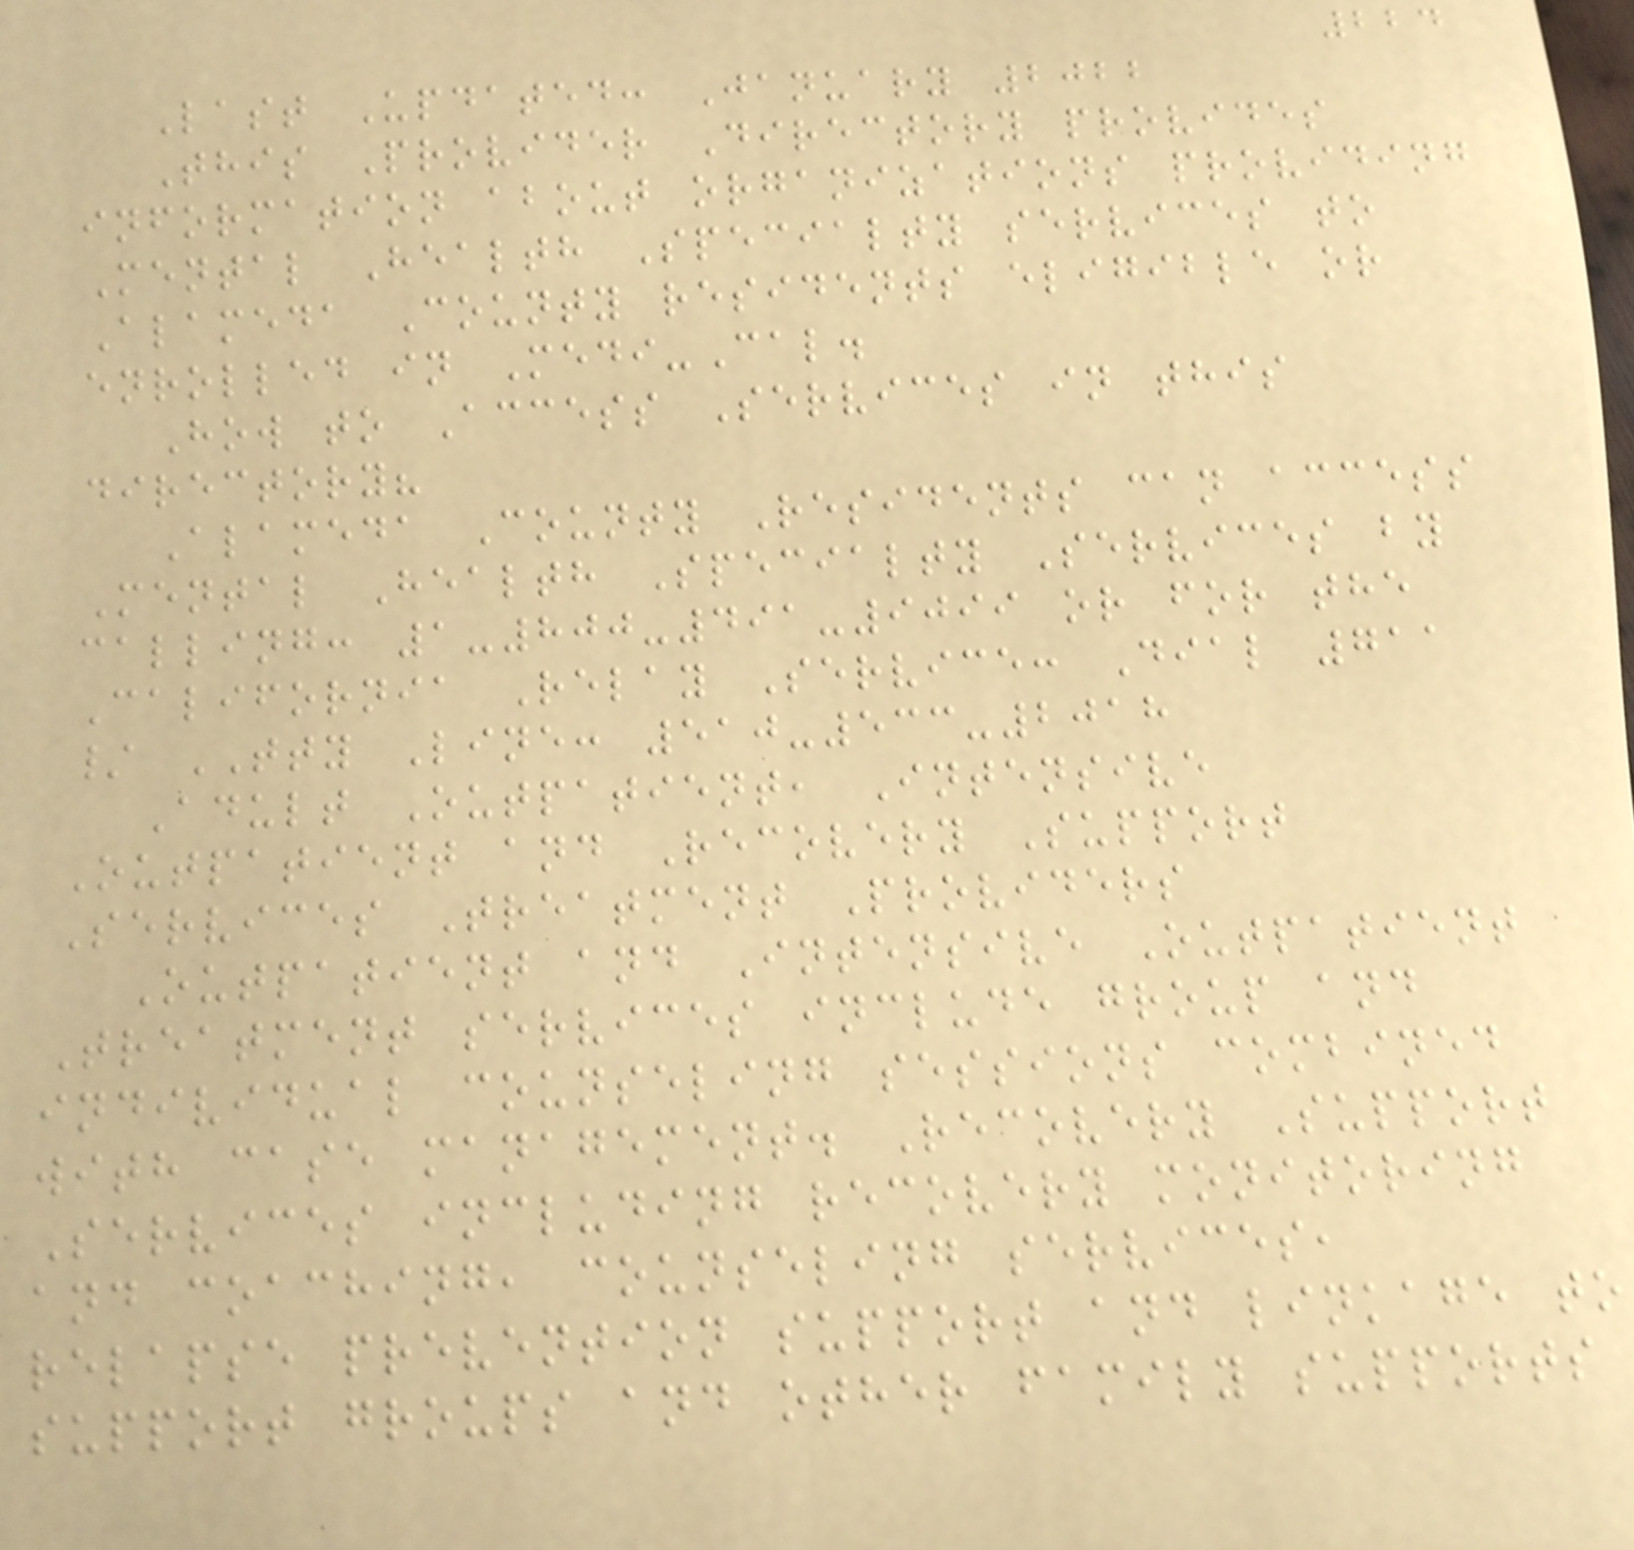224
Last Updated: January 2022
This Provider Directory provides
information about organizations providing
Mental Health Specialty services to
Alameda County residents eligible or
enrolled in Medi-Cal.
How to Access Services in this
directory?
Alameda County Residents can access
Mental Health Specialty Services by
calling: 1-800-491-9099 or for the
California Relay Service: Dial 711
/ TTY Line: 510-533-2018
Adult Outpatient, Intensive
Outpatient and Recovery Support
Services Treatment Providers
Outpatient and Intensive Outpatient
Treatment services include group and
individual counseling sessions combined
with case management. Recovery Support
Services including recovery monitoring
and coaching, counseling services,
relapse prevention support and linkage to
support groups and other family supports
